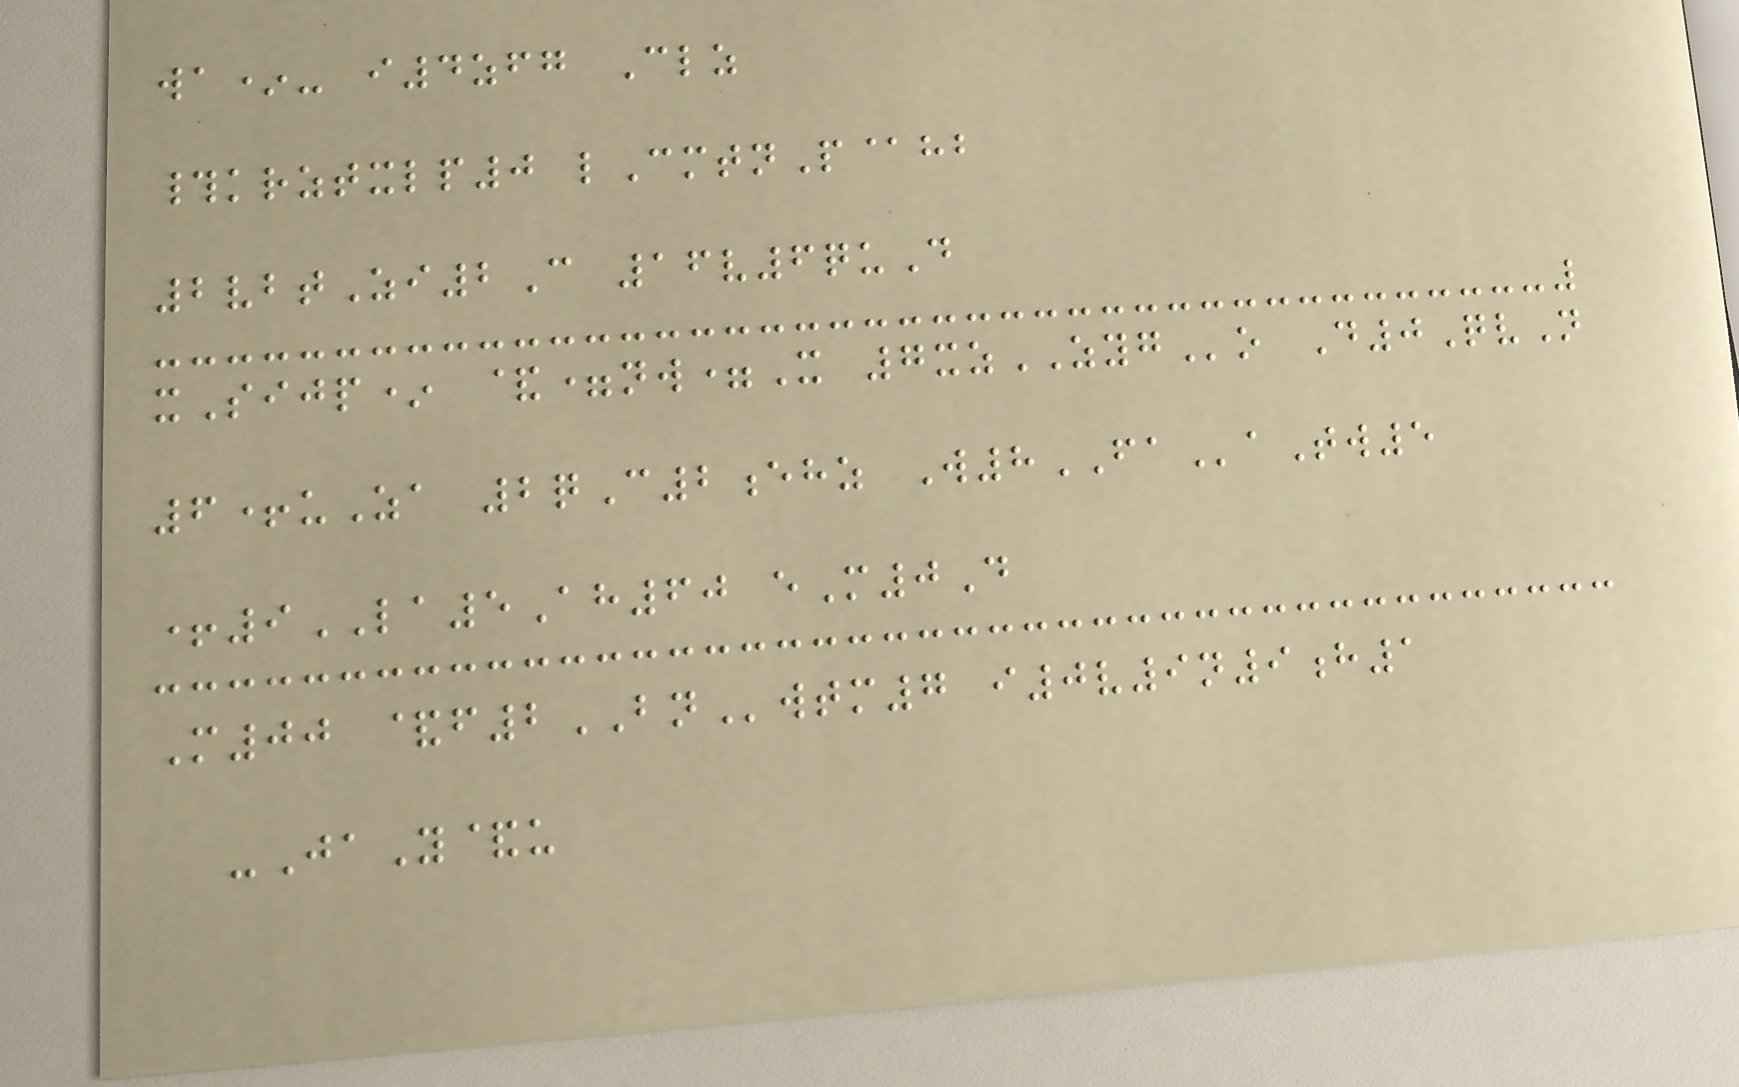wa*- i4zfg Clz
#krztxlp0 lCmtnP@hb
2vbtZi2C 16v6quD
xSijp* &=nw=X 7xzZYGo D0QvN
6+uZa 2qC2ehz W8FAaTw5
+9LA5Ah60 eM0D
M00 &f2BNwtm7 i0v9n9h1
-JaY&u
